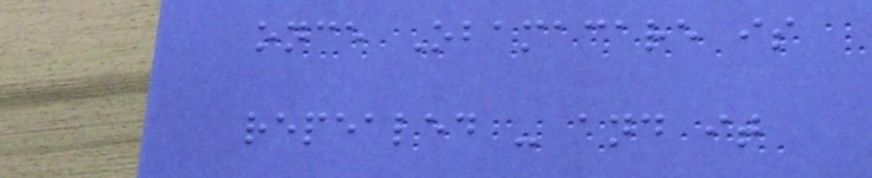once Obamacare is
repealed - and it
